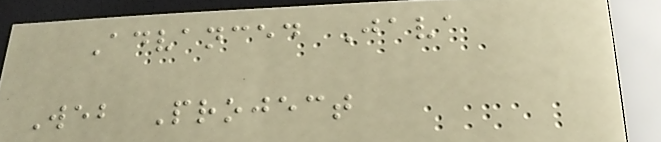Advanced Java
Web Project
